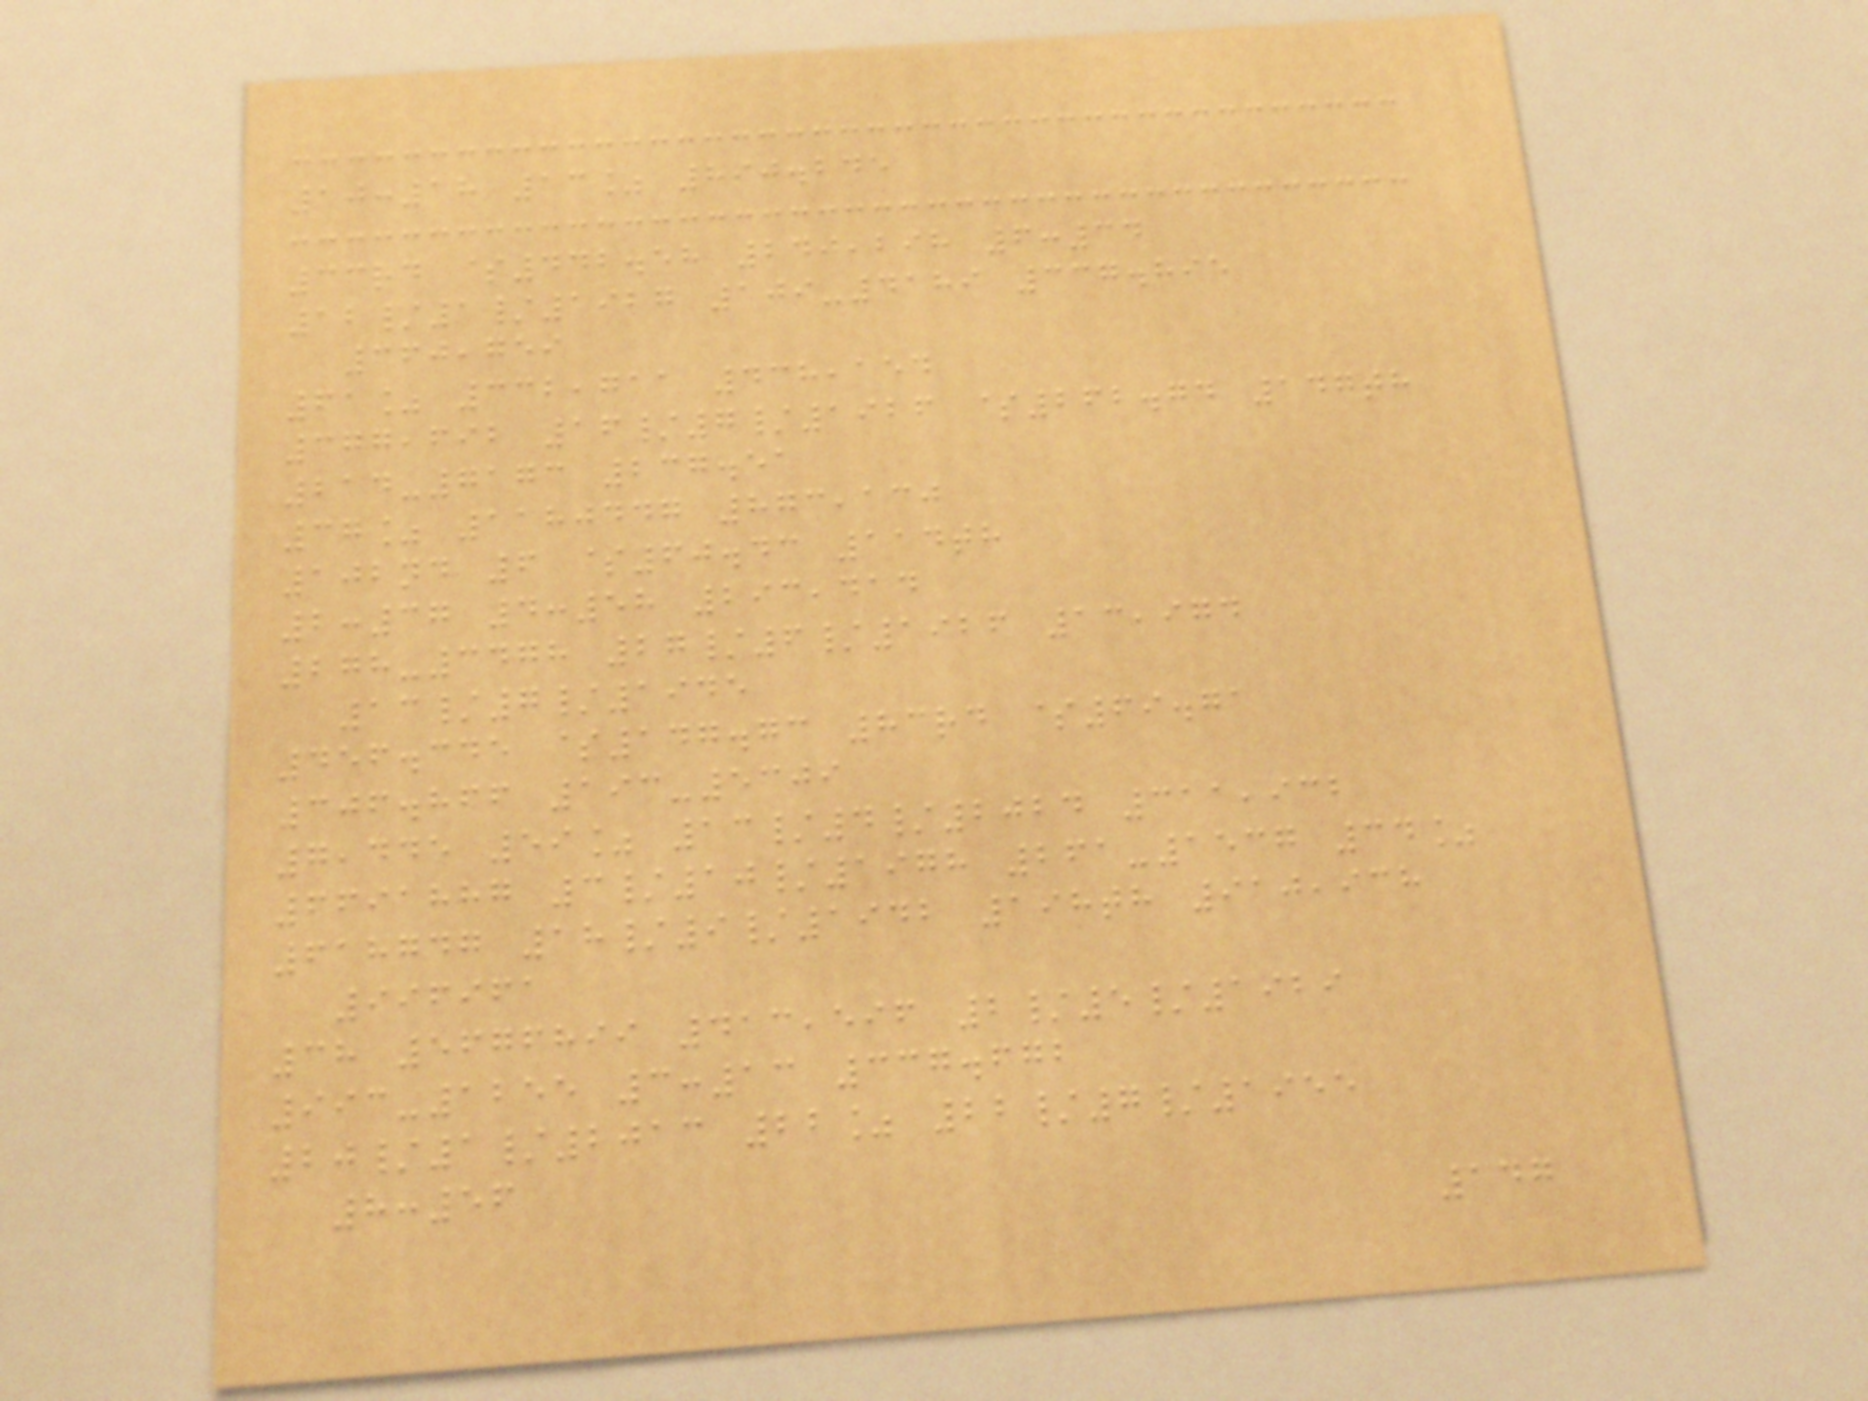10:18 13% 890.245
33rd $442.58 240,298 6:34
12/1/1927 109-4189 337.895
360,759
61% 332,711 438,154
377,692 16/7/1926 $262.74 147th
214-7173 237.51
37% 1180447 873,130
102nd 6 $60.43 114th
2:37 4:58 293,414
278-3478 27/6/1926 13,974
13/7/1945
456.345 $147.73 83rd $69.71
306.866 193-5309
7,445 59% 13/4/2024 311,932
6691887 3/10/1978 261-1537 34%
618747 18/9/1942 198th 910,938
996961
38 5676899 413,596 2/5/1929
993-1255 3:13 337.672
20/1/2013 22% 22/7/1955
8:56
147
